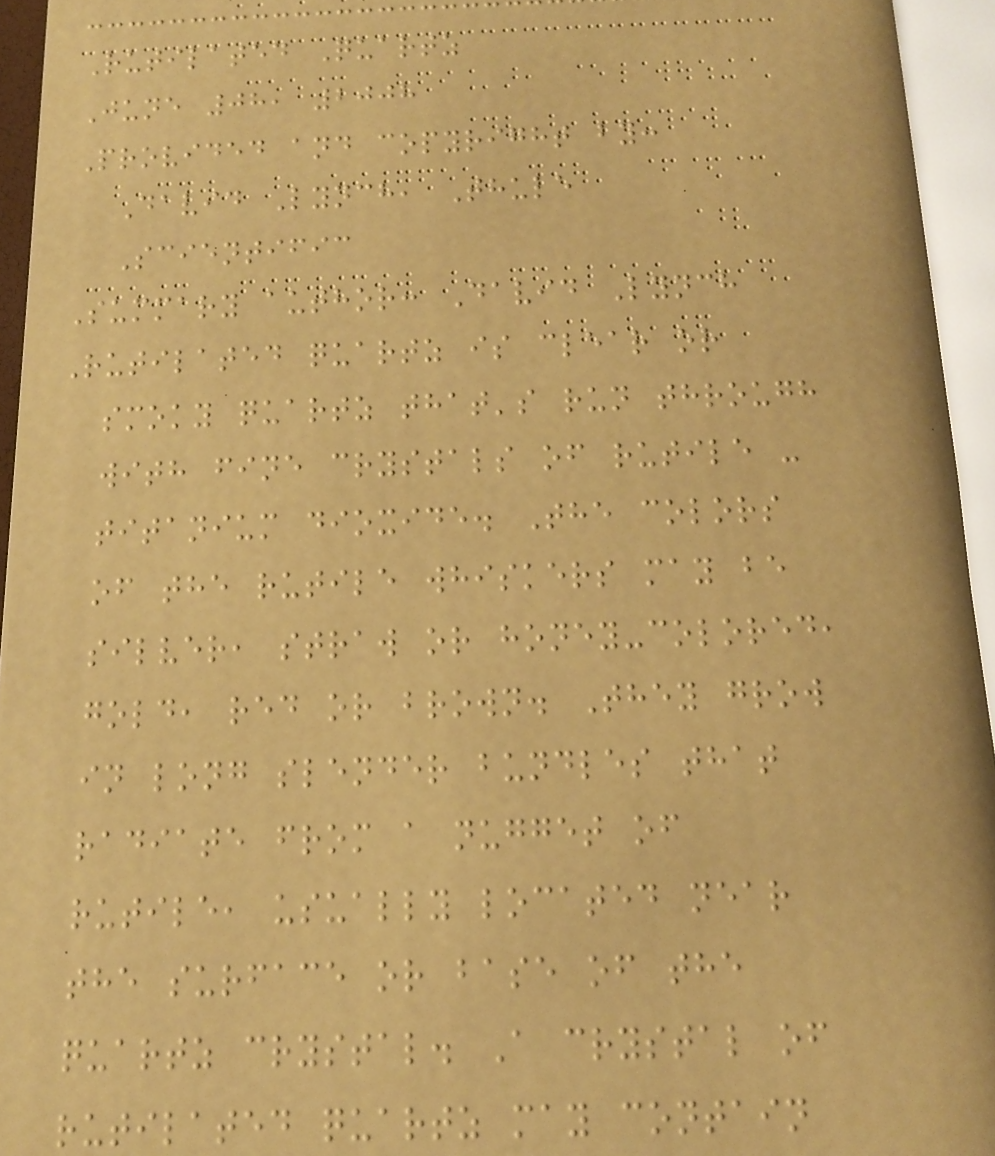Rutilated Quartz
June 08, 2008
Provided and copyright by:
David Lynch, Thule
Scientific
Summary author: David Lynch
Rutilated quartz is clear or
smoky quartz that's run through
with fine crystals of rutile -
titanium dioxide. The colors
of the rutile whiskers may be
silver, straw or honey-colored,
gold, red or brown. They grow
in long slender bundles that
radiate from a nugget of
rutile, usually located near
the surface or base of the
quartz crystal. A crystal of
rutilated quartz may contain
